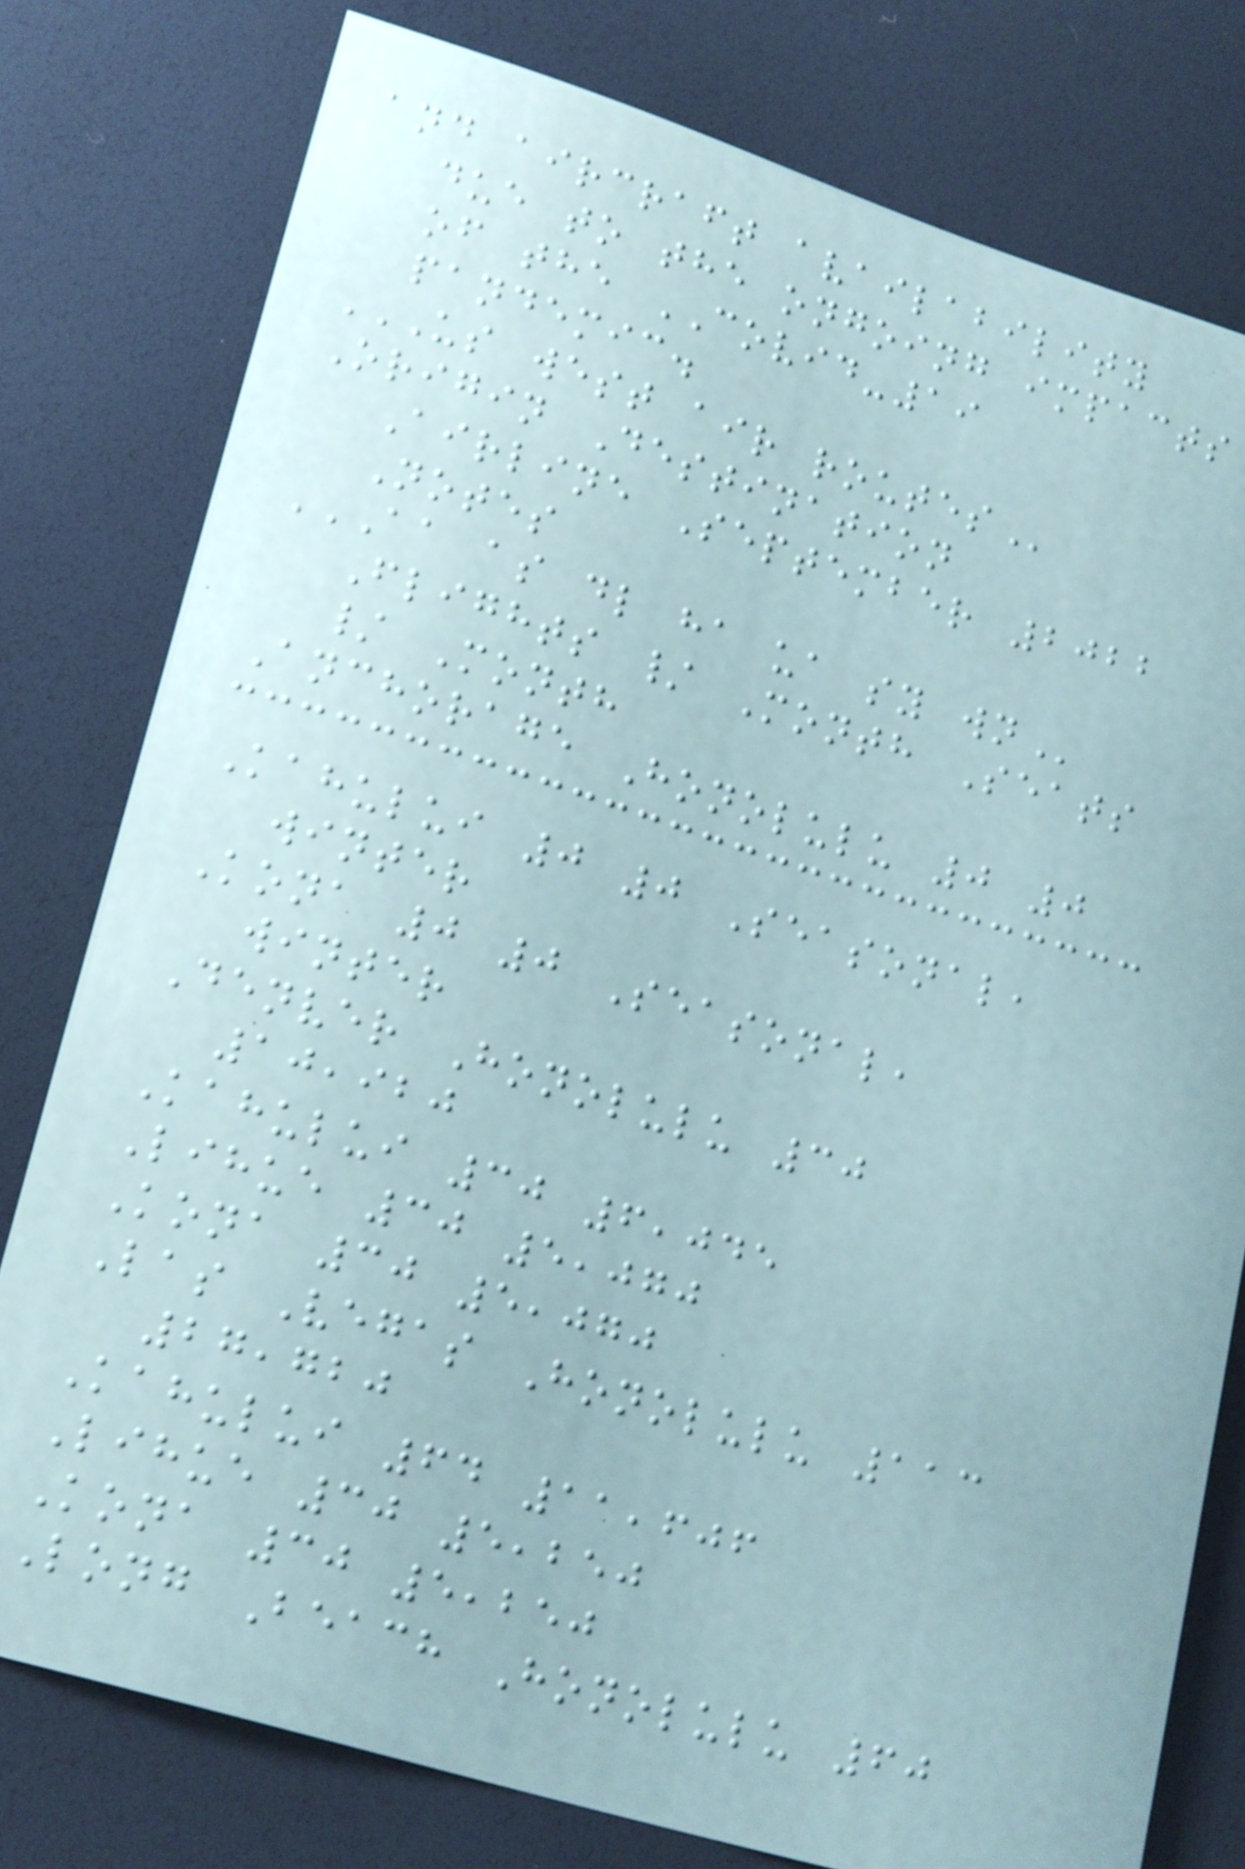and aircraft availability
due to the ongoing impacts
of the COVID-19
pandemic.
US WEST AIR ROUTES
Origin Destination
Airline September 2022
Notes
AA AS DL HA UA SY WN
Flights / Month Seats
/ Month
Anchorage Honolulu 0 0
Kahului 0 0 Seasonal,
winter
Kona 0 0 Seasonal,
winter
Denver Honolulu 30
10,920
Kahului 30 6,045
Lihue 30 5,070
Kona 30 5,070
Las Vegas Honolulu 113
27,720
Kahului 64 11,606
Lihue 30 5,250
Kona 30 5,250
Long Beach Honolulu 60
